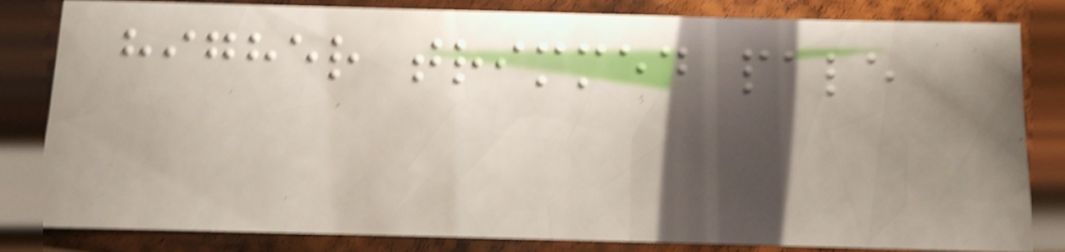higher trimmed pale
